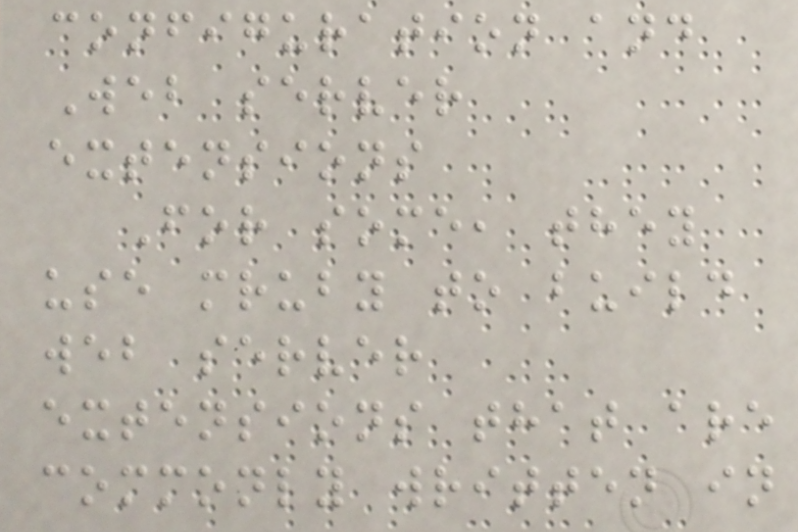configuration and
Web server
extensions
For some, they
use mruby to build
web server
extensions that are
commonly written in
